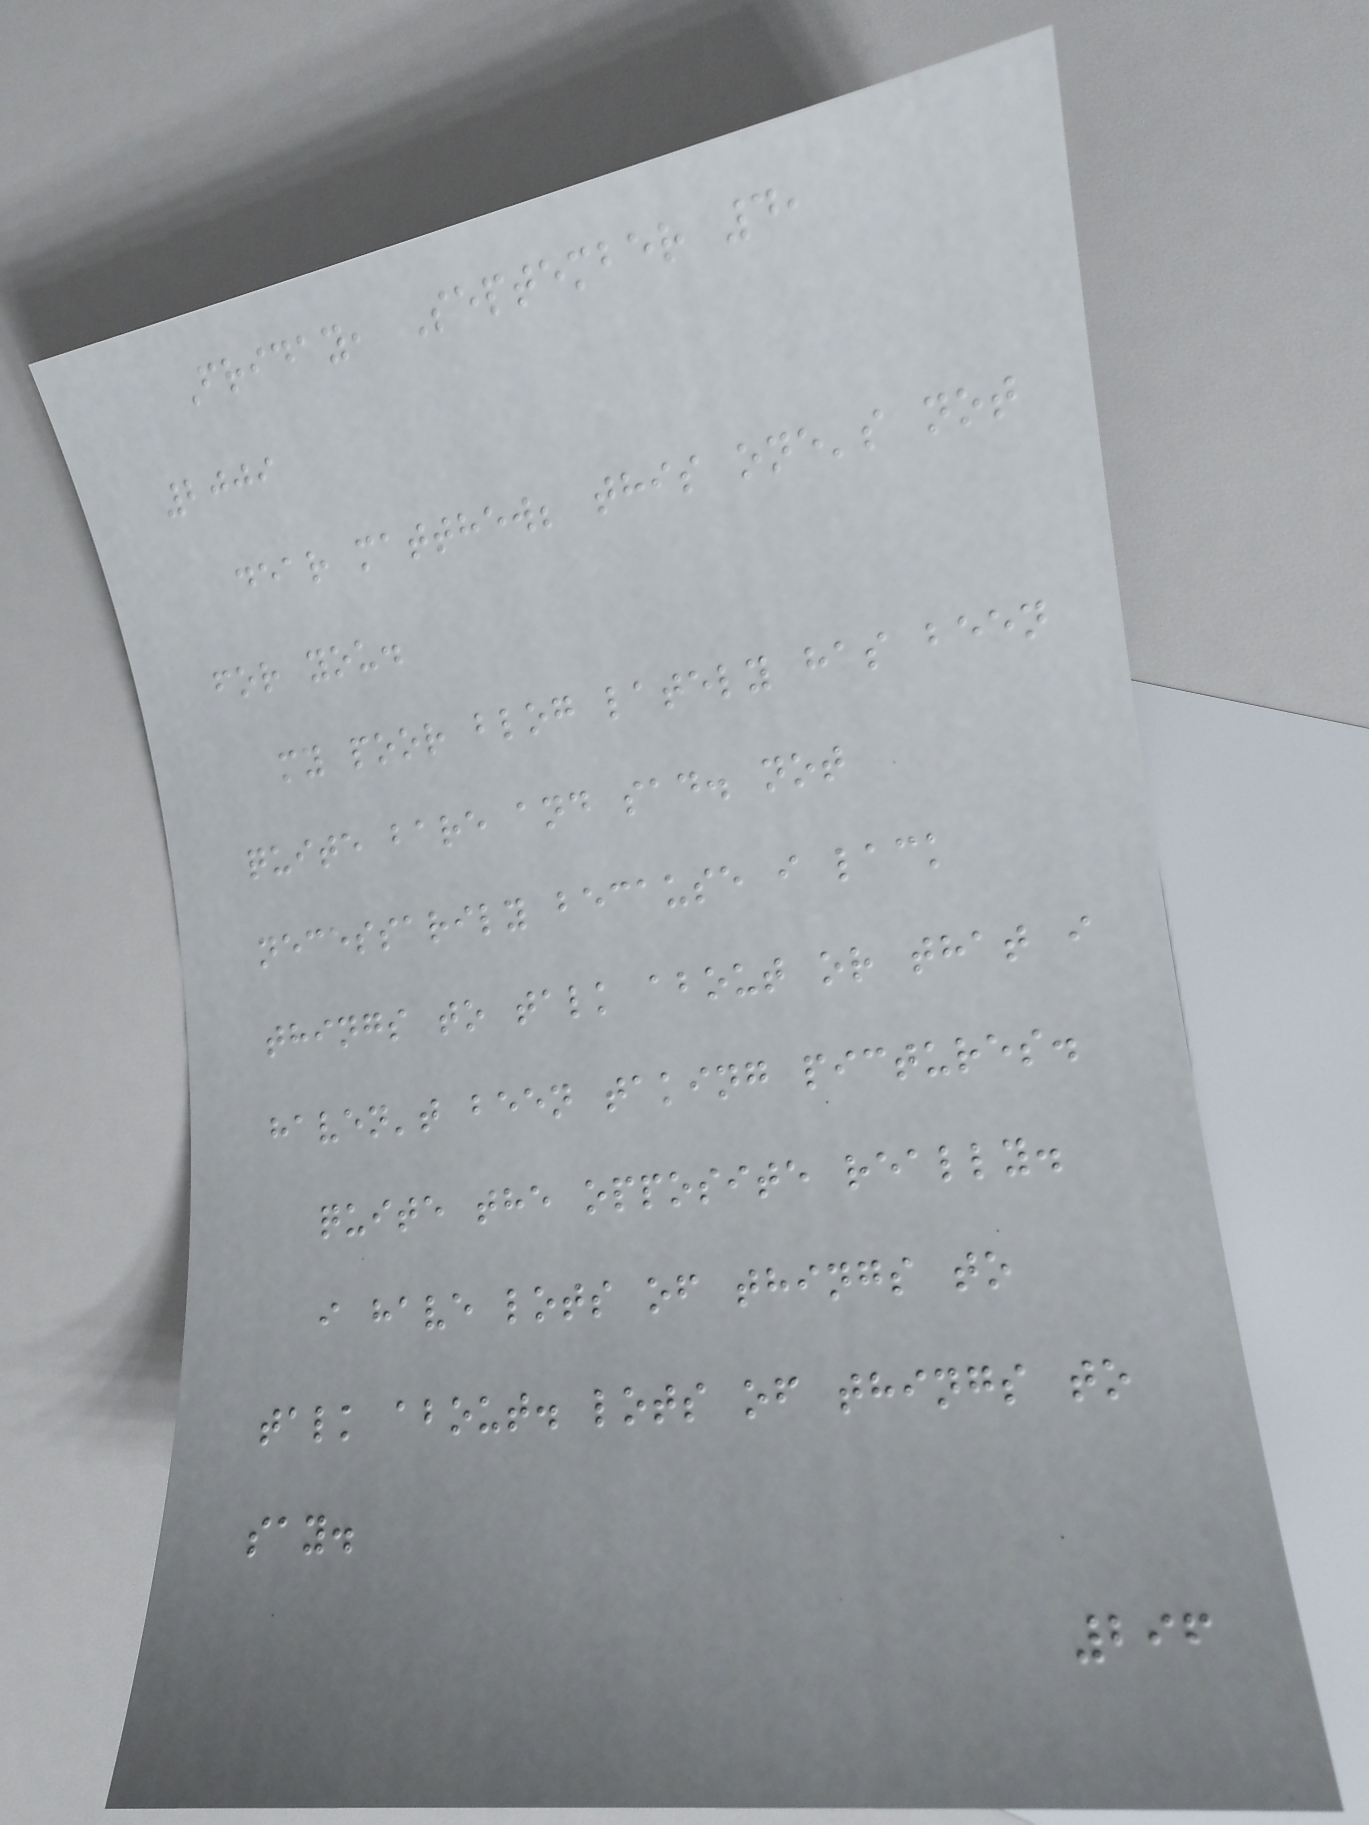Friday, September 4,
2009
dear matthew; this one's not
for you.
my poor blog lately has been
quite bare and sad. not
necessarily because i lack
things to talk about or that i
haven't been taking pictures.
quite the opposite really.
i have lots of things to
talk about. lots of things to
say.
296
